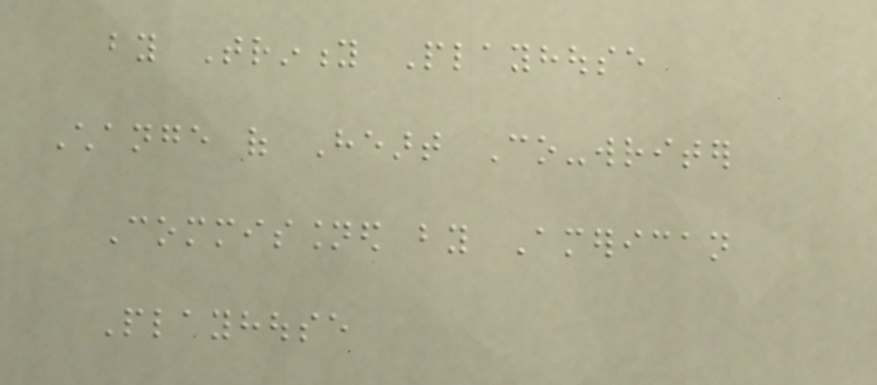by Trinity Playhouse
Change of Heart Co-writer
Commissioned by American
Playhouse
